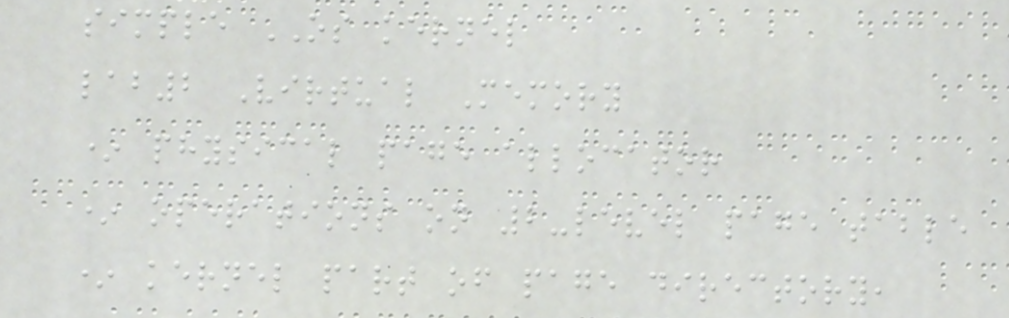simple OS kernel
lab2 Virtual Memory
* physical page allocator
* operations on 2-level page table
* kernel part of page directory,
